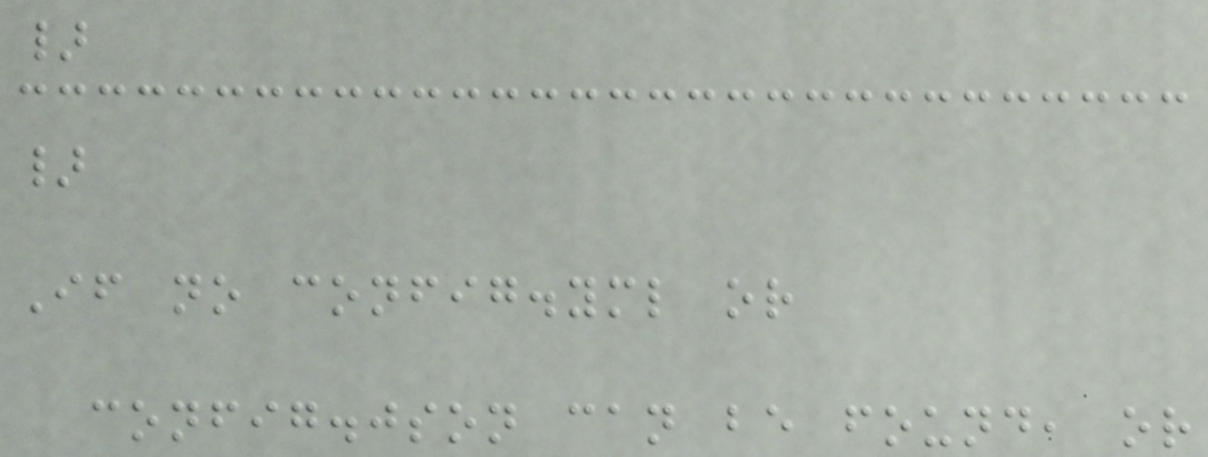}
}
If no config.yml or
config.json can be found, or
